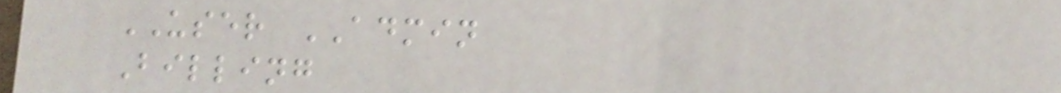USER ADMIN
Billing
